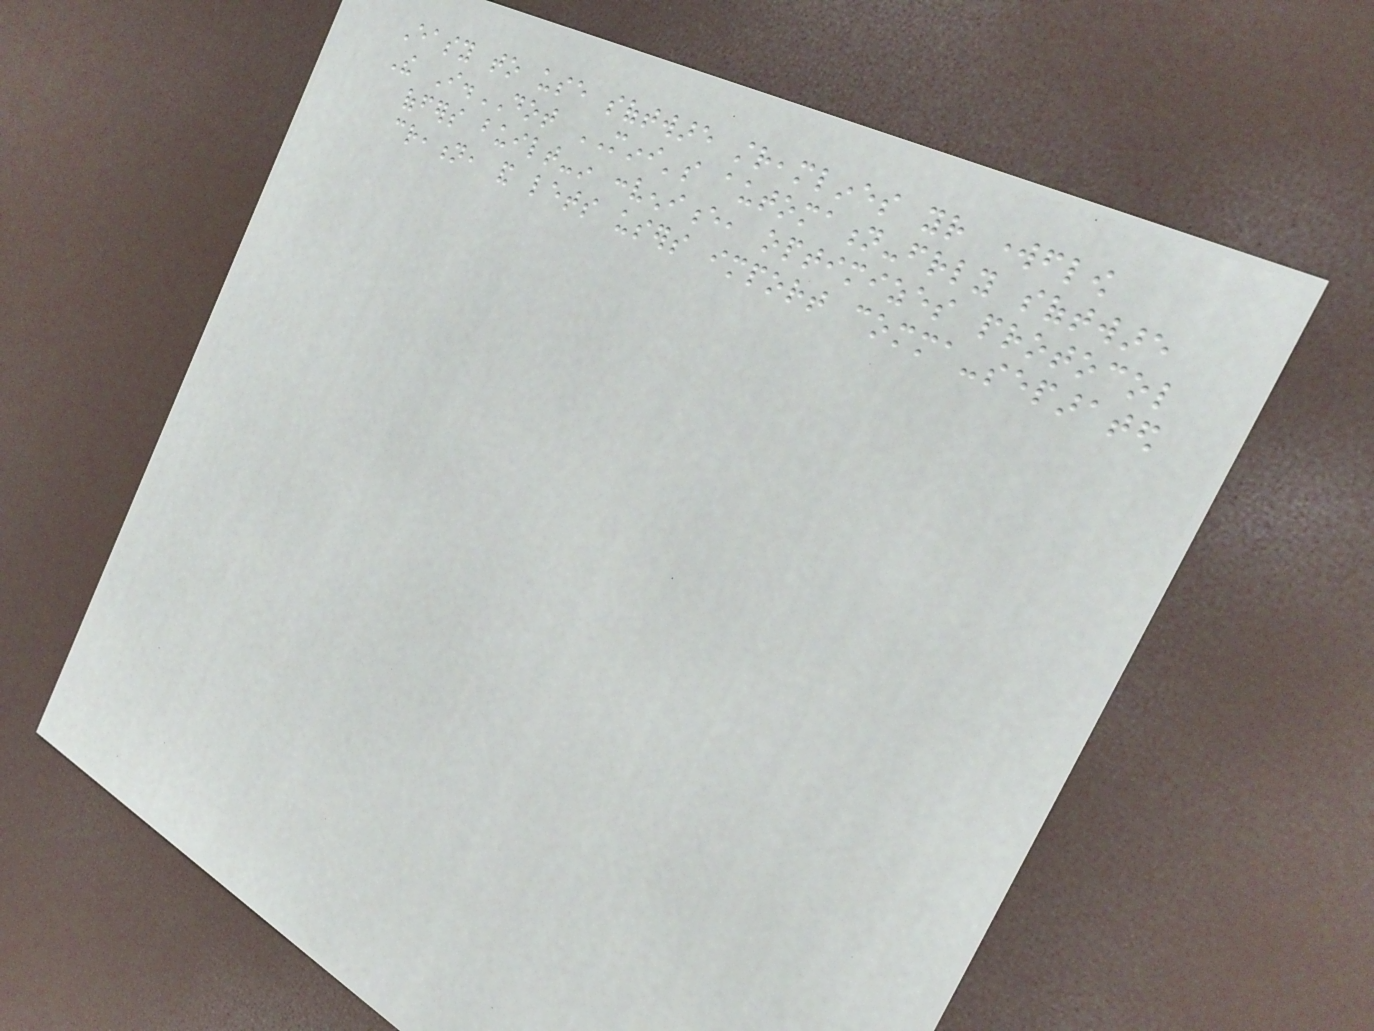Easy to use software streamlines your workflow
The I.DOT MINI's automation-friendly software
offers built-in convenience, optimizes protocol
creation, and lets users import comma-separated
